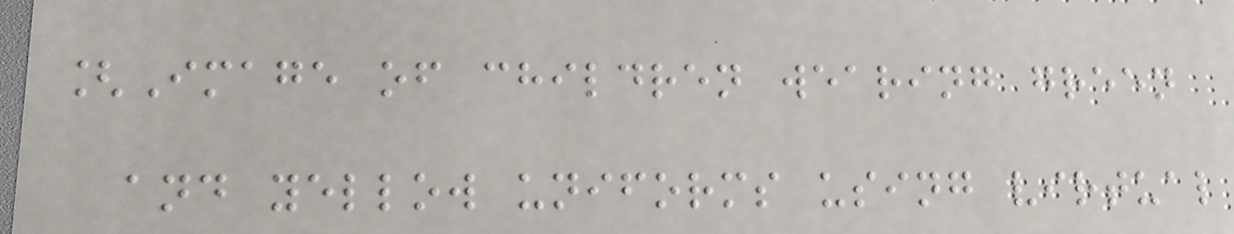[Image of children wearing green
and yellow uniforms using virtual
